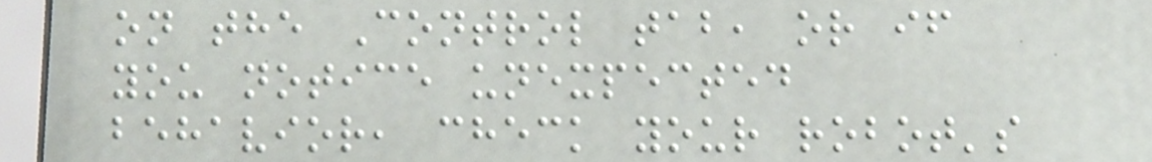on the Control tab, or if
you notice unexpected
behavior, check your robot's
